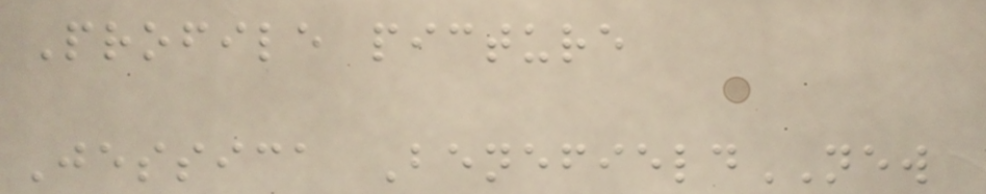Profile picture
Jessica BenefieldNEW
